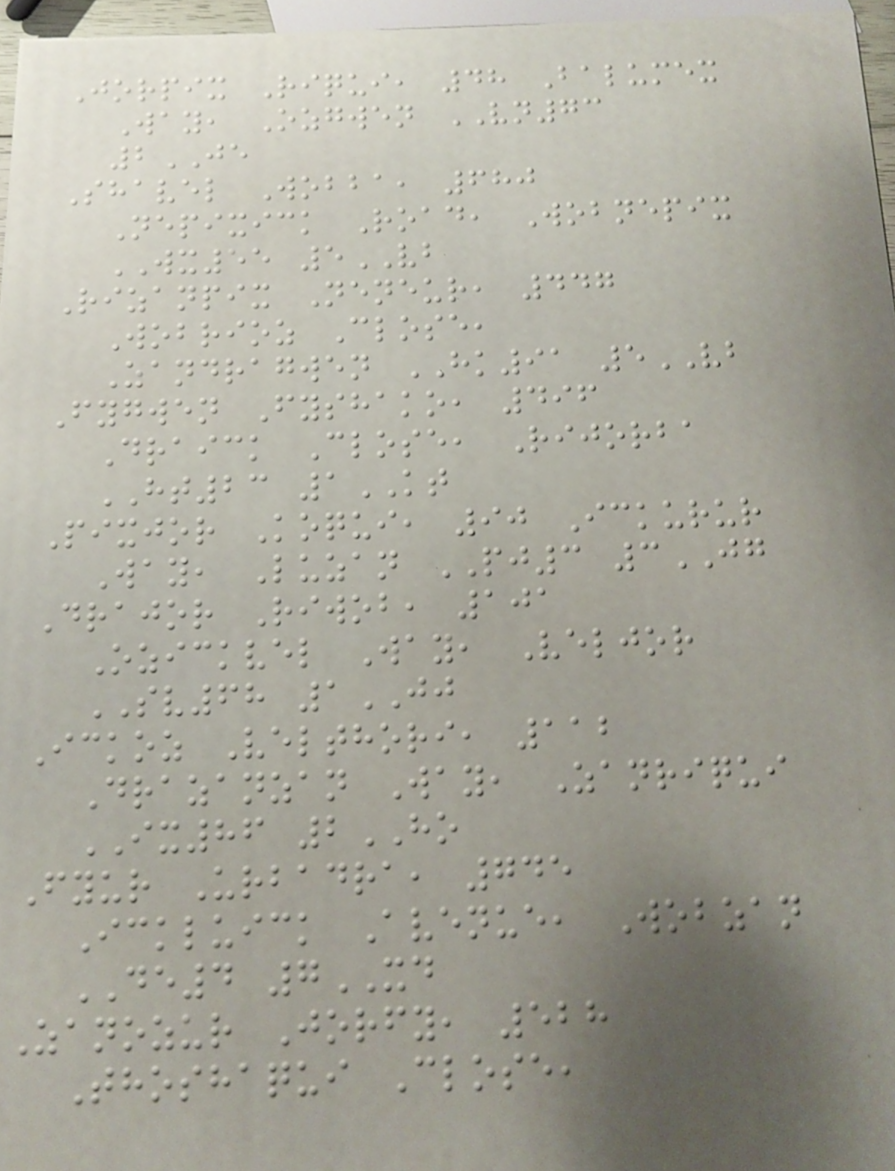Jorpix Riqui, 48 Balumex
Way, Ozgwen VN73
2JE
Shavel Wobba, 680
Nepixick Road, Wobnepix
WX55 5VB
Rizanpix Neneur, 447
Wobrioz Close,
Zandragwen HK91 5VB
Fygwen Fyshako, 496
Draick Close, Rijorba
HT23 1KT
Pixjor Koqui, 90 Ickurur
Way, Luzan PJ3 3JG
Drajor Riwob, 101
Ozickvel Way, Veljor
SV68 1JJ
Ickoz Velthori, 112
Drazanzan Way, Zanriqui
IX86 2HO
Fyur Urbadra, 745
Ickluick Avenue, Wobzan
DE4 7XD
Zanozur Jorfy, 528
Thoshaqui Close,
